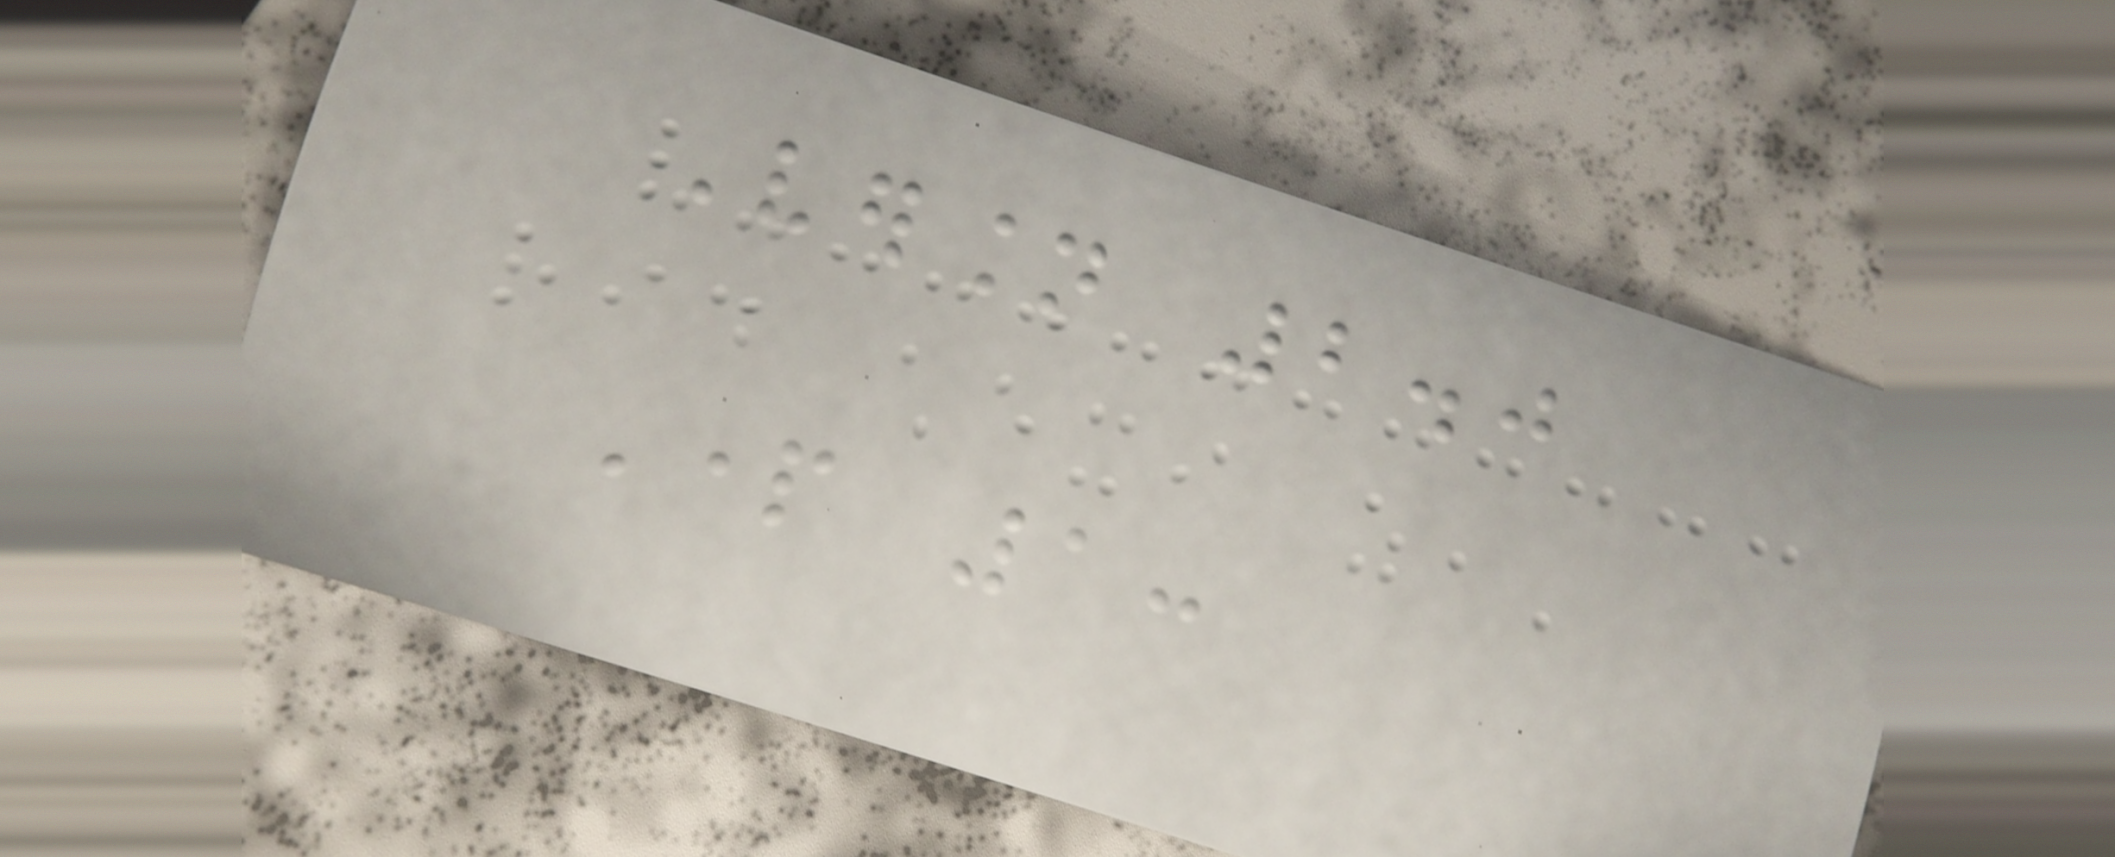Version 2.0
Part 1:
